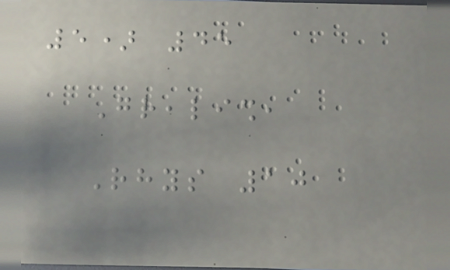5) 45
Grealish,
Rhys 10
